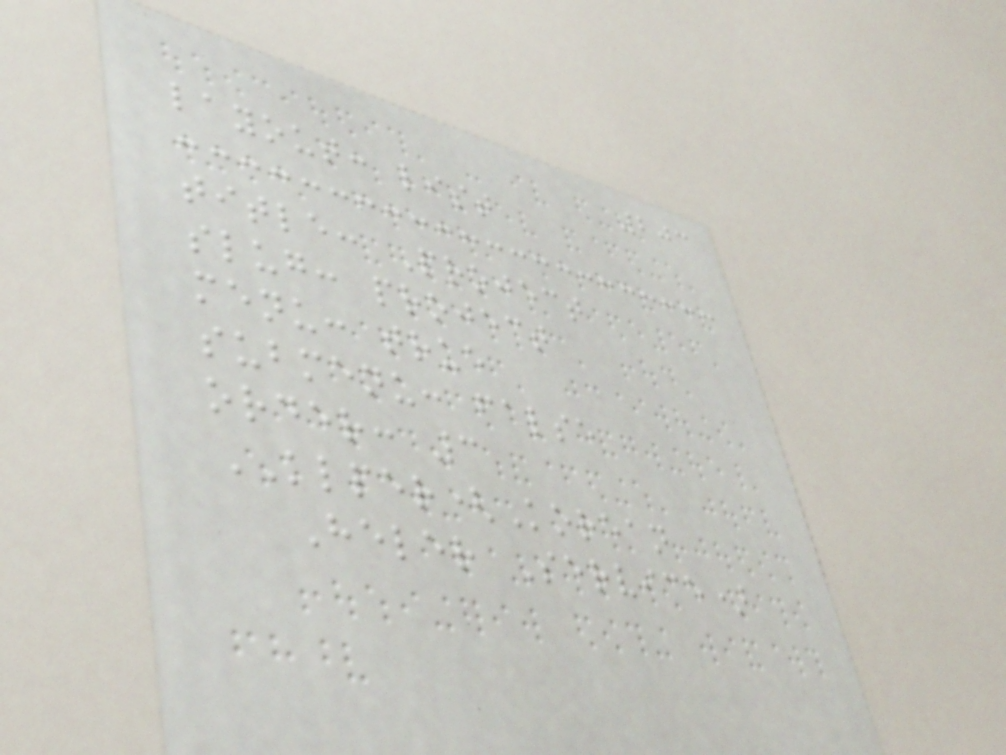203
layout: list
title: Project
slug: project
menu: true
submenu: false
order: 3
KLPER(Korean
Heler Service)
